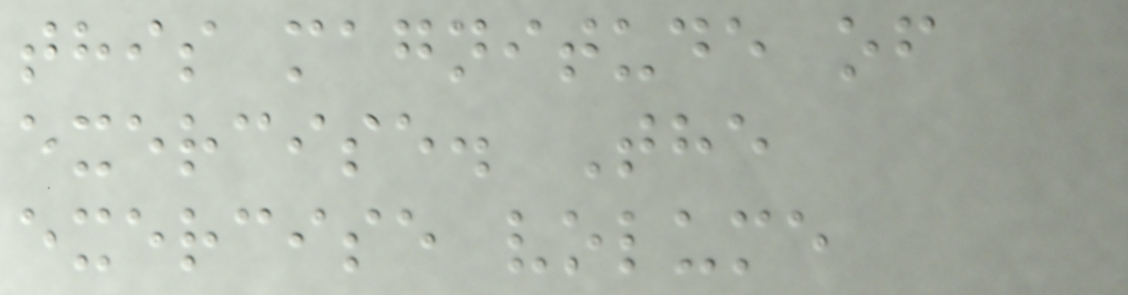this magnitude of
exercise. The
exercise volume
